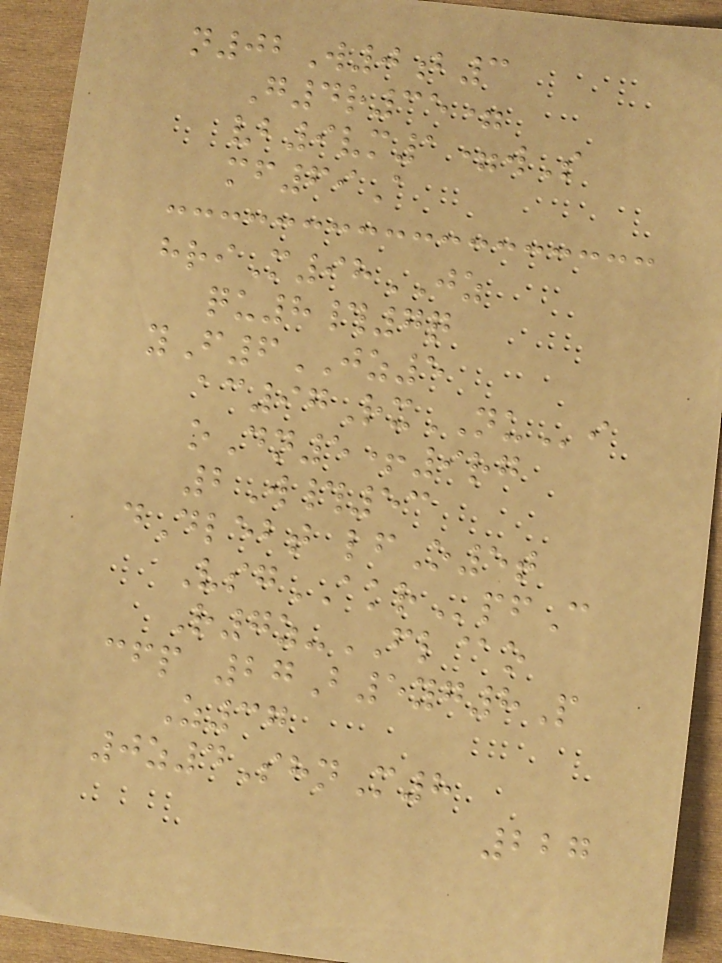n02W0b3
G4r35=
vb9vm1=wS
mf69A
hriM98JZ
qu8#7q
yF6JZ5
ac97RxNUi
oDn5+9rg
2W#53
dDlebt lfO5t
VsgAKRpfC
R7z-FL@o
cfp 27B5yg8P
Z37
0z4ShnM8
227
